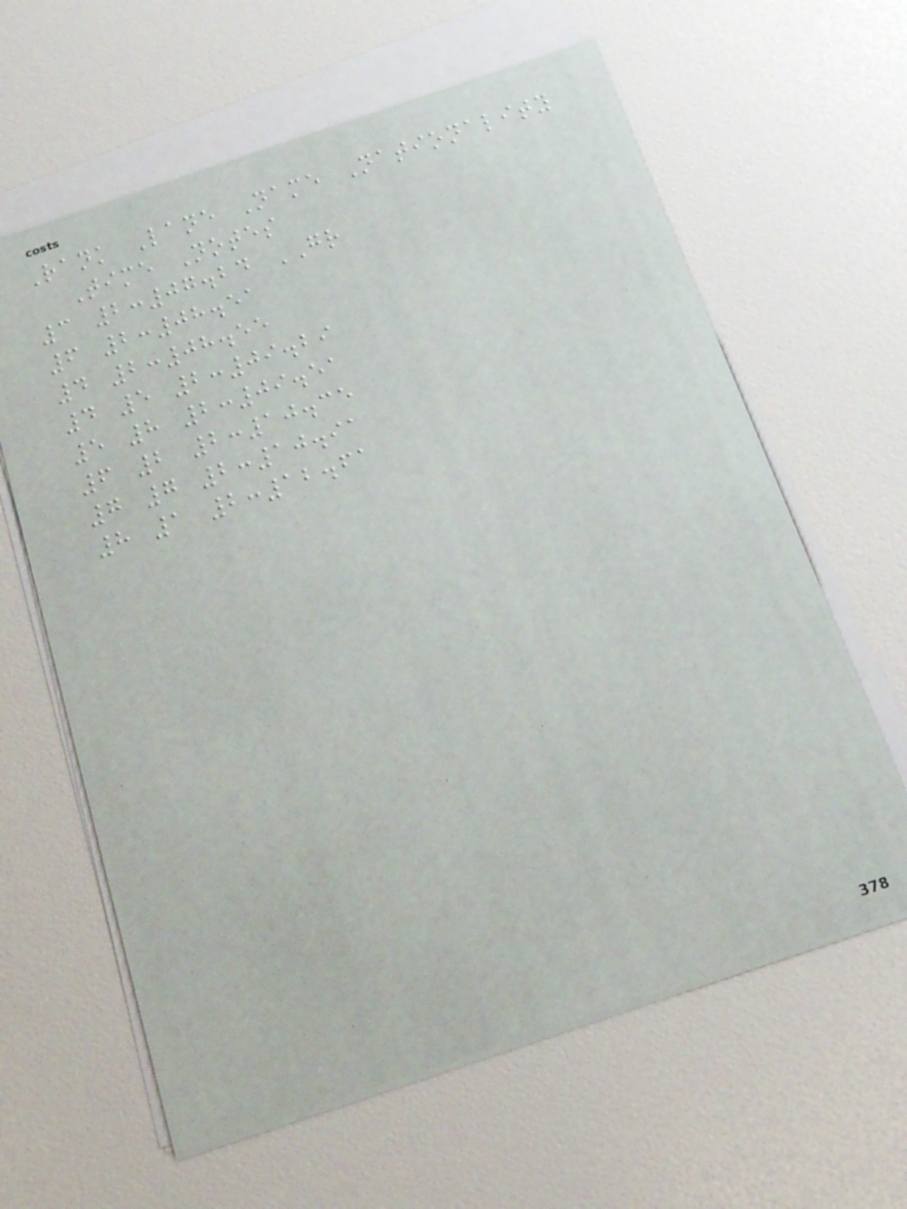Rank Lane Name Nationality
Time Notes
3 2:07.24 GR
6 2:08.51
4 2:08.55
4 5 2:09.29
5 8 2:09.51
6 2 2:10.35
7 7 2:10.91
8 1 2:12.61
